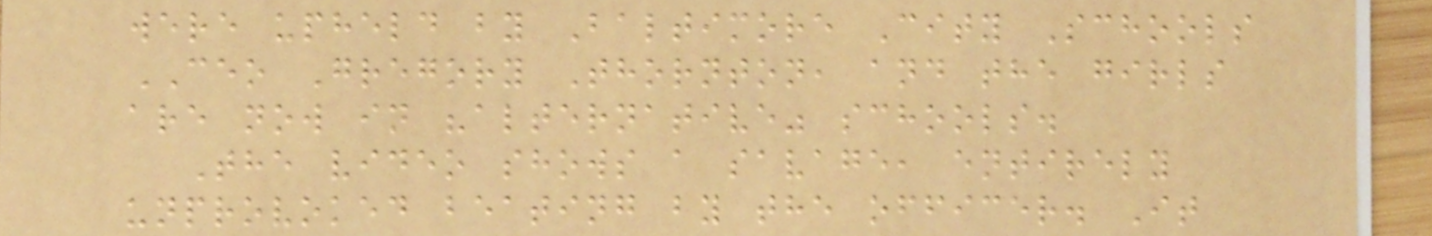were upheld by Baltimore City Schools
CEO Gregory Thornton, and the girls
are now in "alternative" schools.
The video shows a savage, entirely
unprovoked beating by the officer. It
